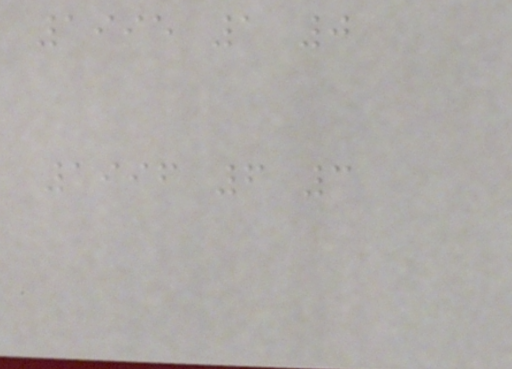1995 1 0
1996 6 3
